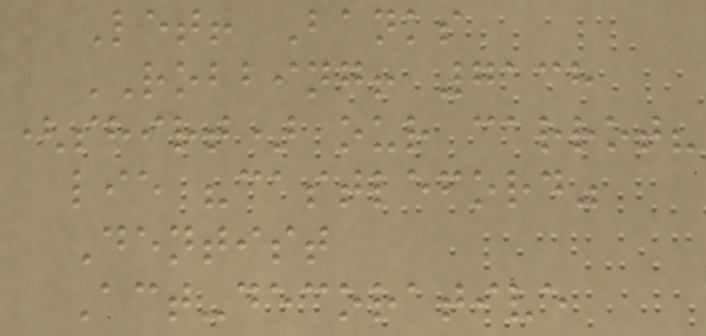Let! Banks
ROBBING! 7138
(shirt) our carrot?
lie "castleford"
Dentist
Act-decorative
